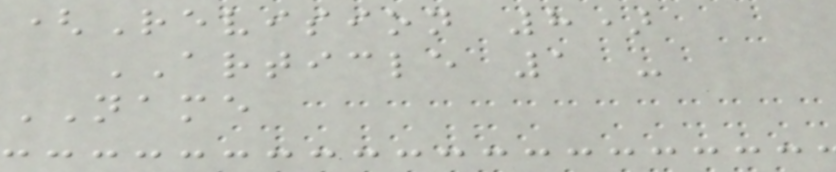(Revision 8)
ARTICLE 1 -
NAME
